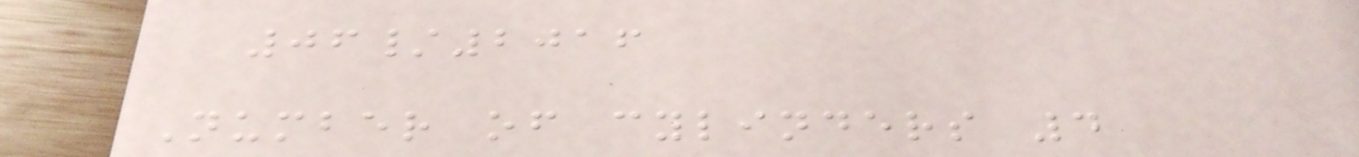06/2016
Number of cylinders 4
